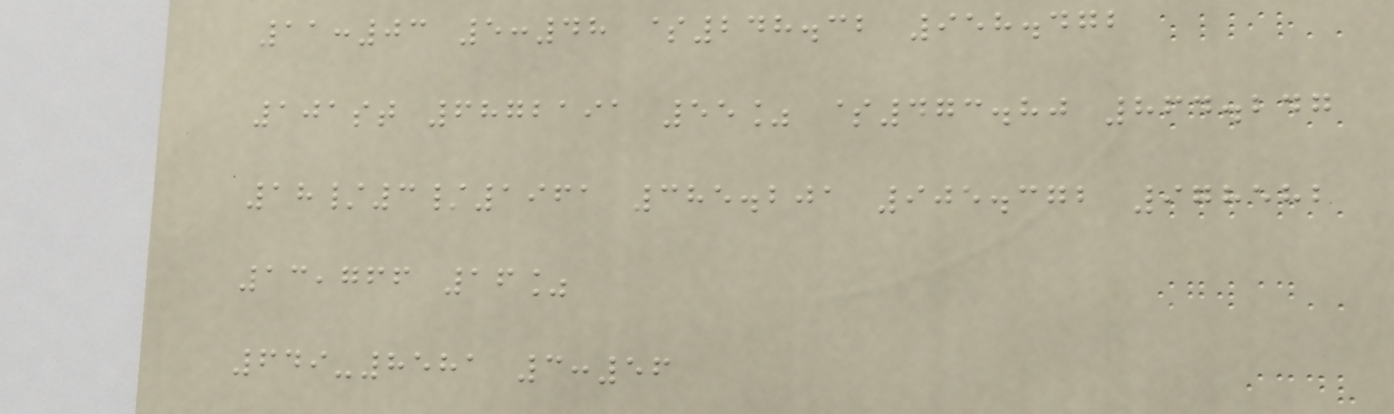11:03 5:48 $248.32 958.472
101st 6872191 55% $473.80 864.247
18/3/1961 385.201 905.372 978582
13,766 16%
649-8581 3:56
